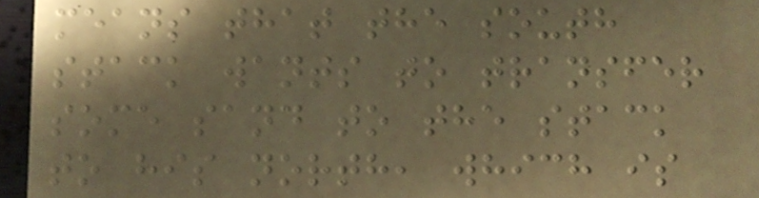means that the south
stack wants to transfer
some sand to the stack
to his north, which is
